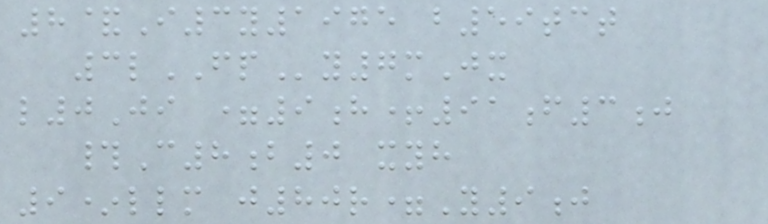8&I3y1975 b59tct
3lFPy7mJx
l0Ji =9h+91f3j
#C8b0 xyh
9*llm j80r=Y9j
